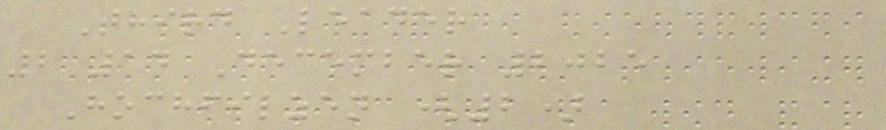Third Leader
2 14 December 2025
Hochfilzen (2)
